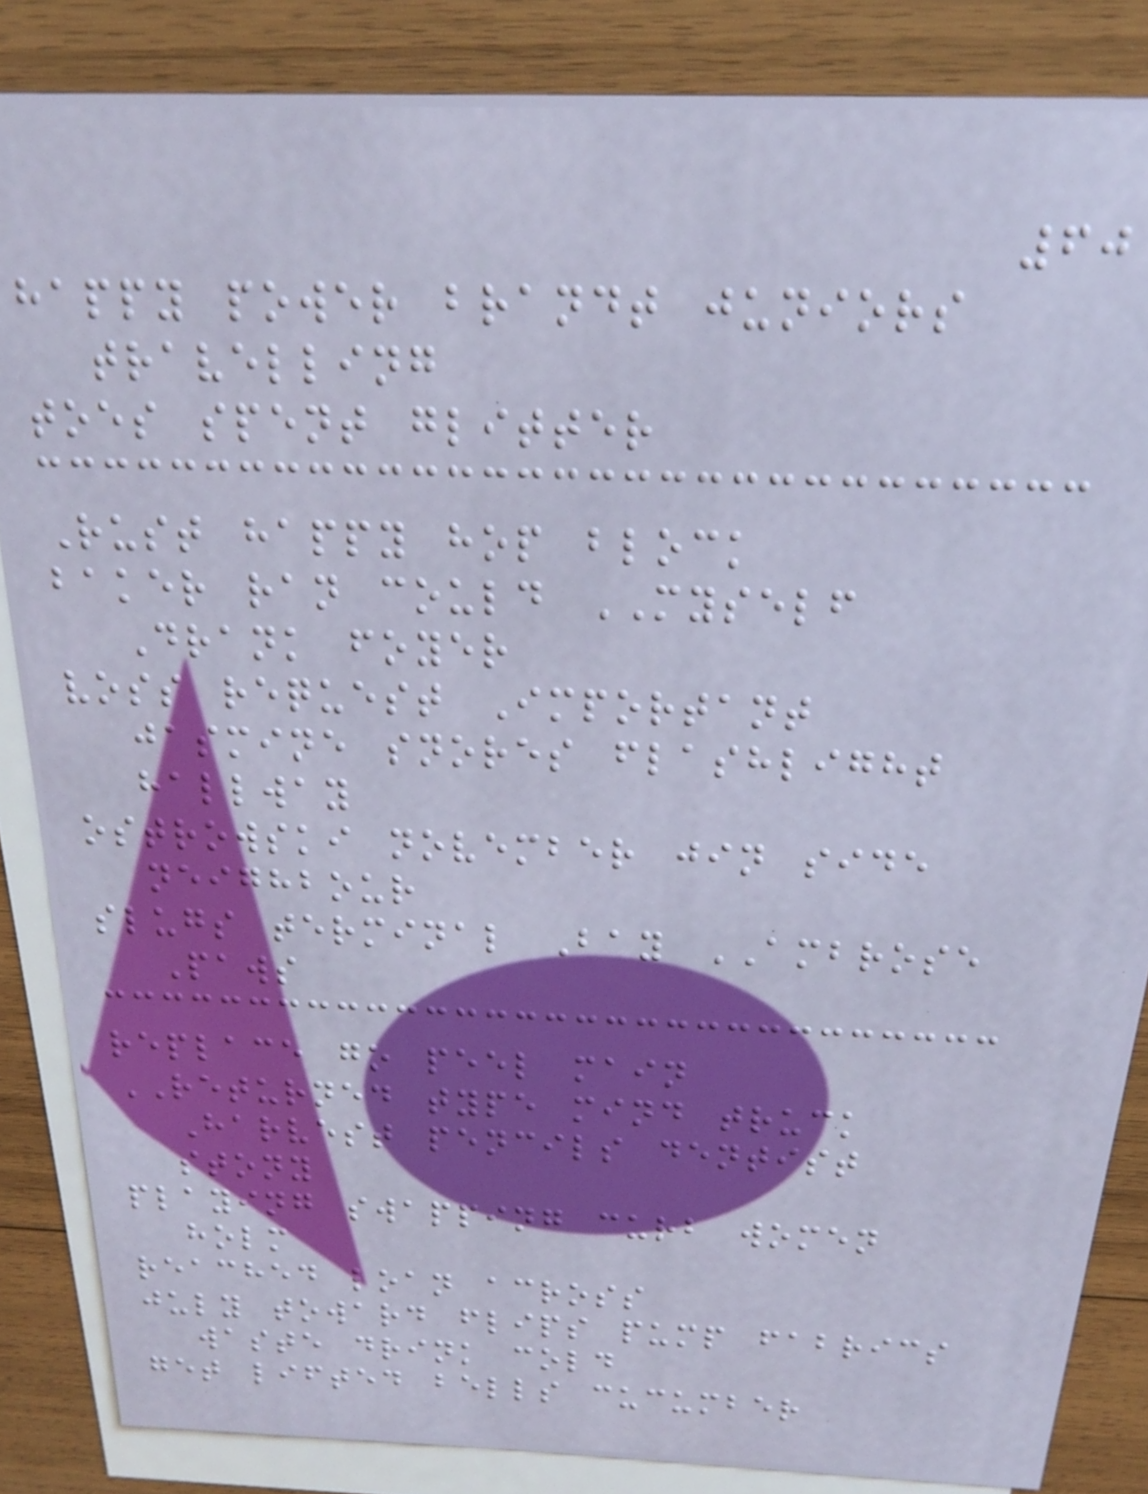60
happy power brandt juniors
travelling
toes spent glitter
Rust happy hop block
baker ran could MYSELF
Drank foyer
voss request Important
jasmine snores flashlight
hallway
ostrowski november jin side
neighbour
slugs terminal Bay AMBROSE
Paws
replace go peel main
RETURNED type mind truck
Harvest pencils dentist
stony
playing swapping curb women
holm
reached loan across
july toward flips pump fabrics
waste drink cold
get lifted bells cucumber
